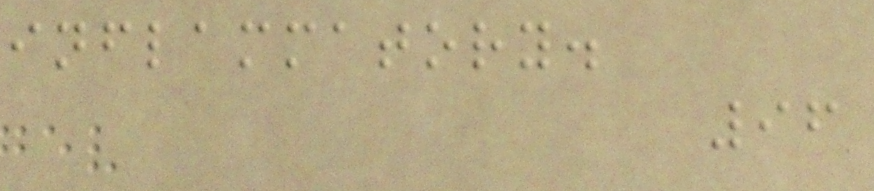inflammatory.
96
